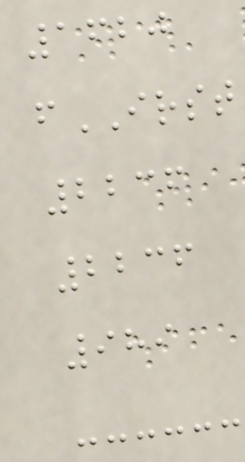1620
fIRST
2236
2236
989
